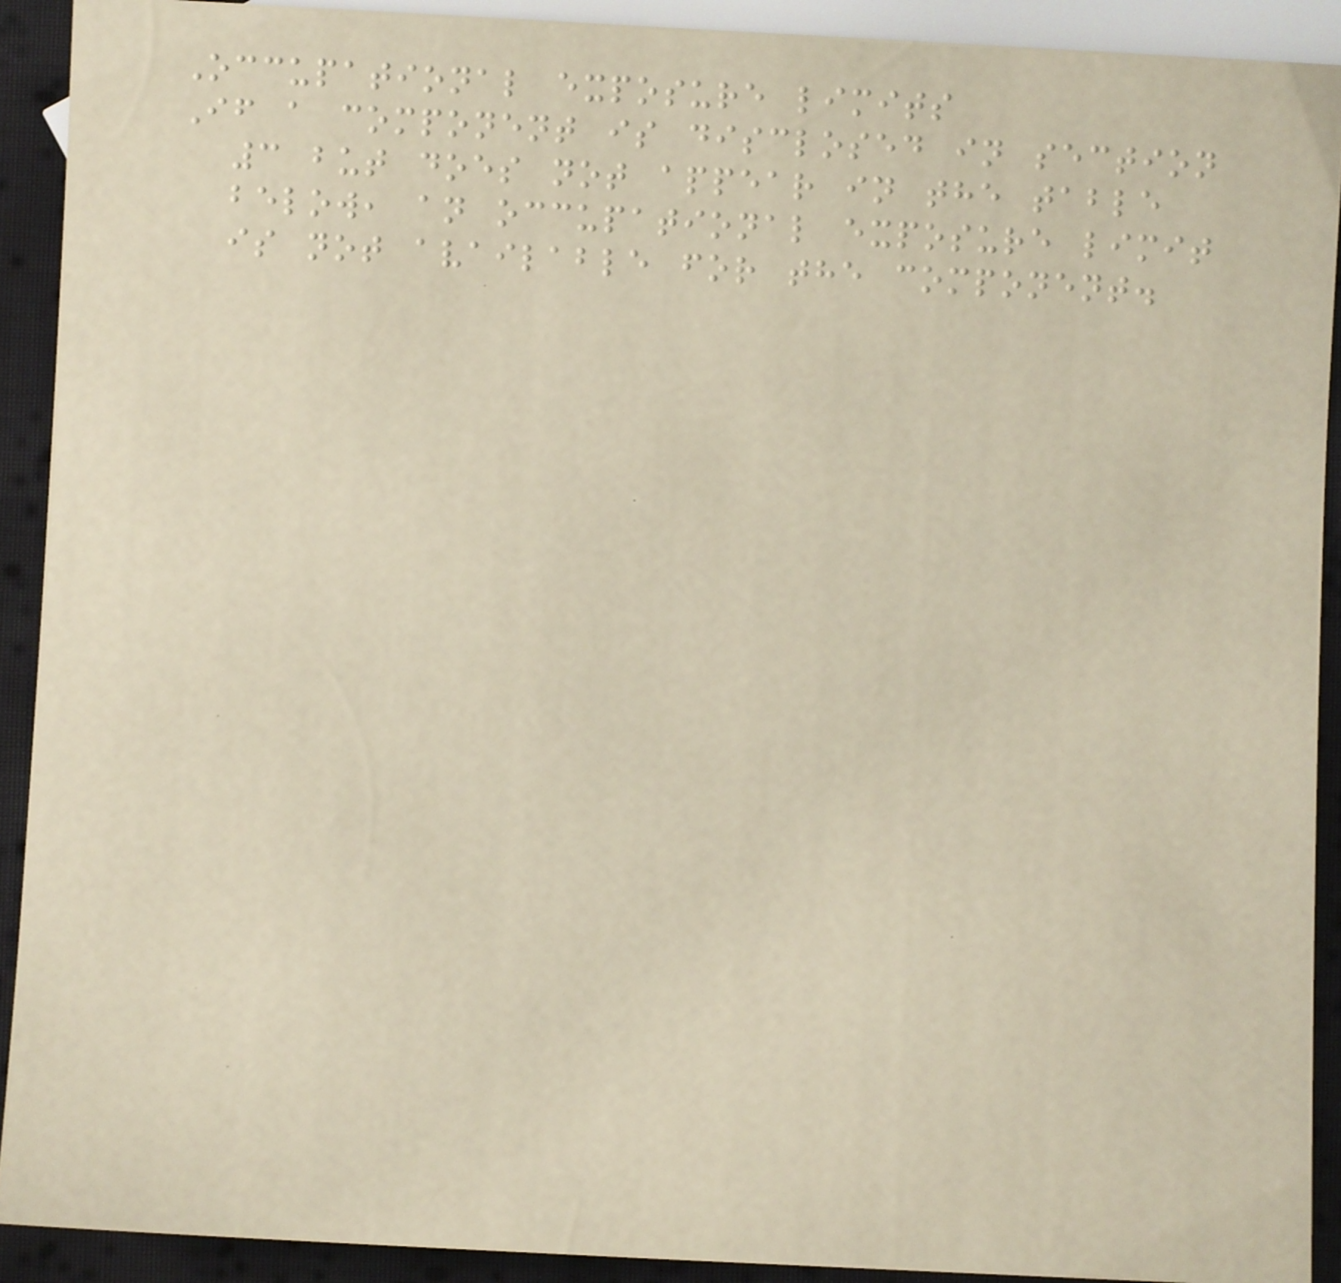Occupational exposure limits
If a component is disclosed in section
3 but does not appear in the table
below, an occupational exposure limit
is not available for the component.
